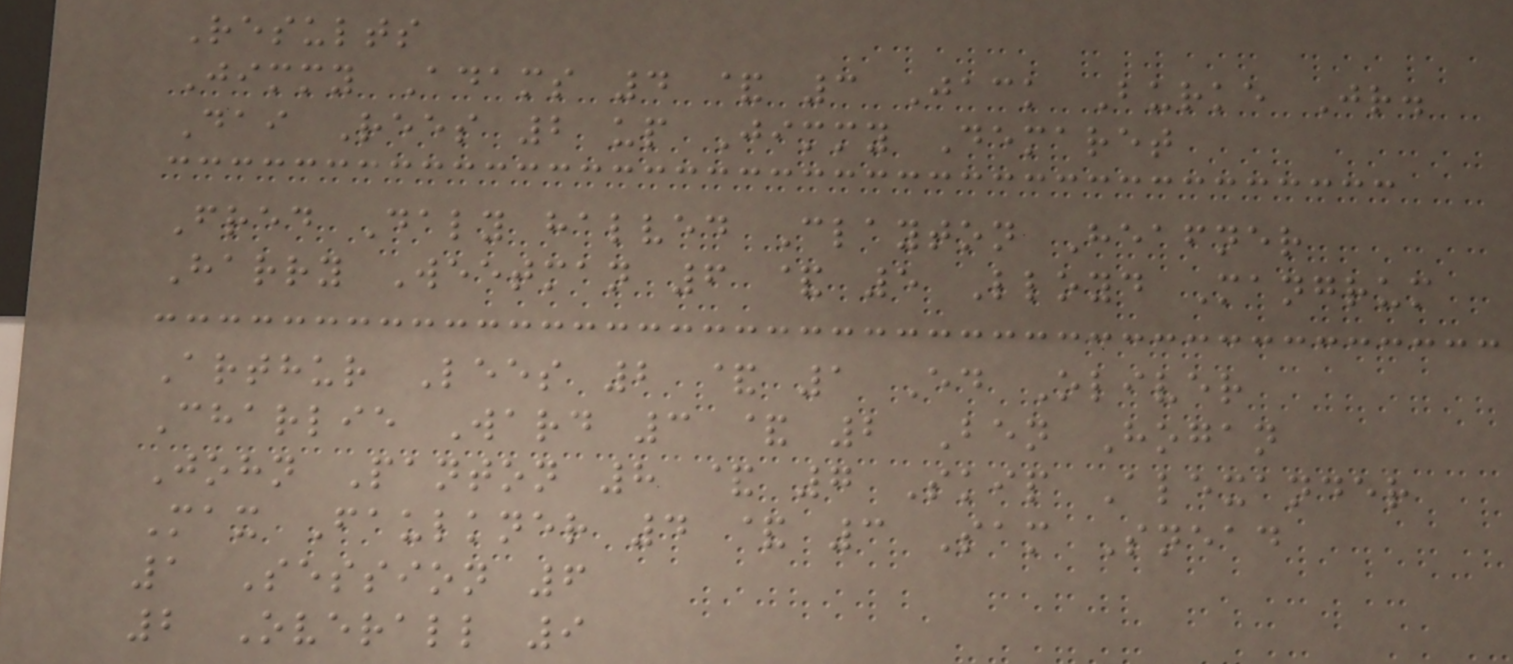Results
Jimmy Adams 4 & 3 Jack Burke Jr.
Dai Rees 2 up Jimmy Demaret
Fred Daly halved Clayton Heafner
Harry Weetman 6 & 5 Lloyd Mangrum
Arthur Lees 2 & 1 Ed Oliver
Charlie Ward 3 & 2 Ben Hogan
John Panton 8 & 7 Skip Alexander
Max Faulkner 4 & 3 Sam Snead
1 Session 6
2 Overall 9
